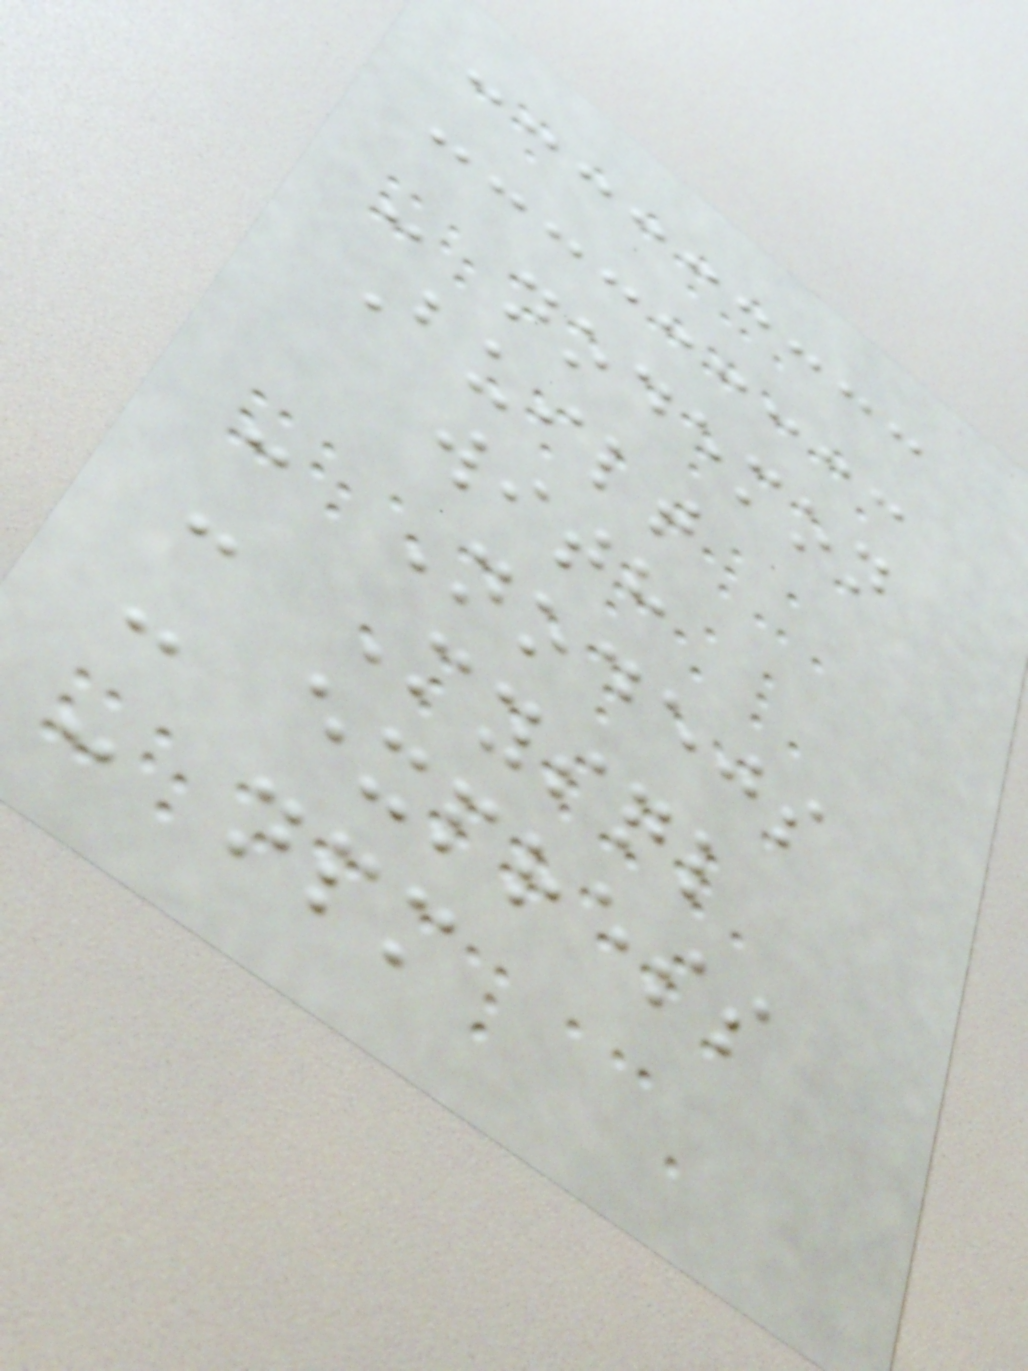- nodemon
Built
with
- Nodejs
- Mysql
- express
- npm
